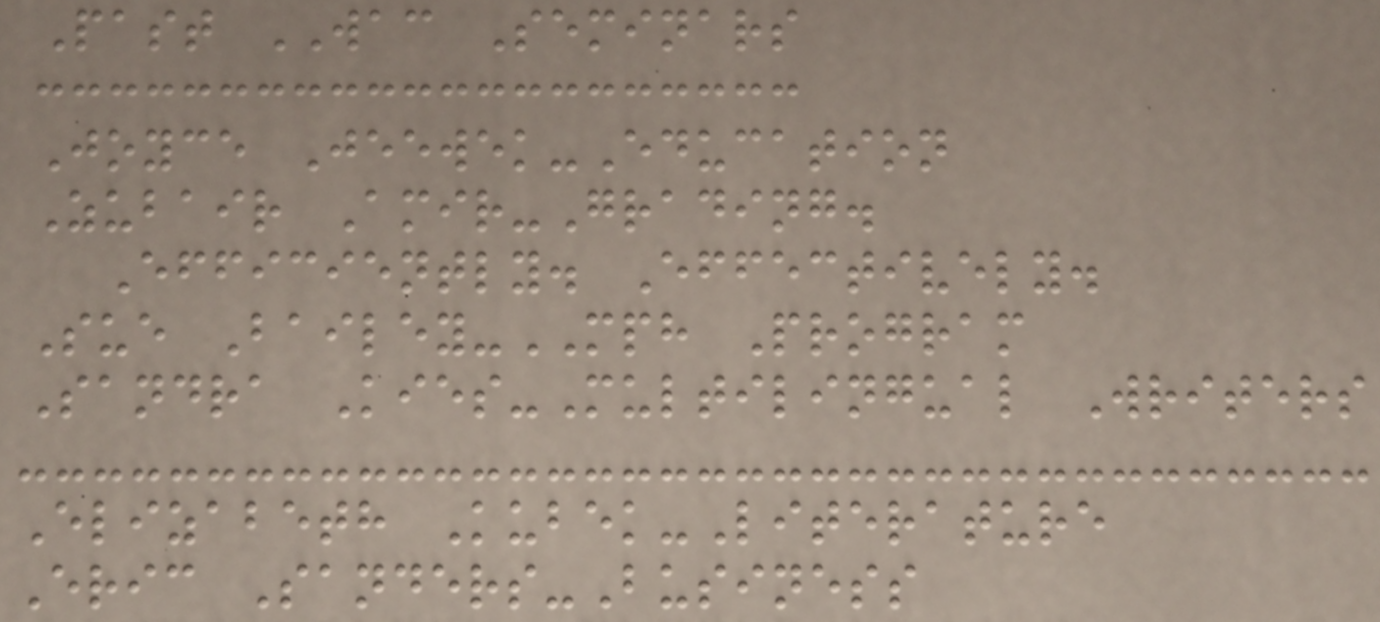Past WAC Seminars
Joyce Jeewek-Education
Zubair Amir-Grading.
Efficiently. Effectively.
Sue Bailey-MPH Program
Sandra Kies-Multilingual Writers
Elizabeth Kubek-Literature
Eric Sanders-Business
